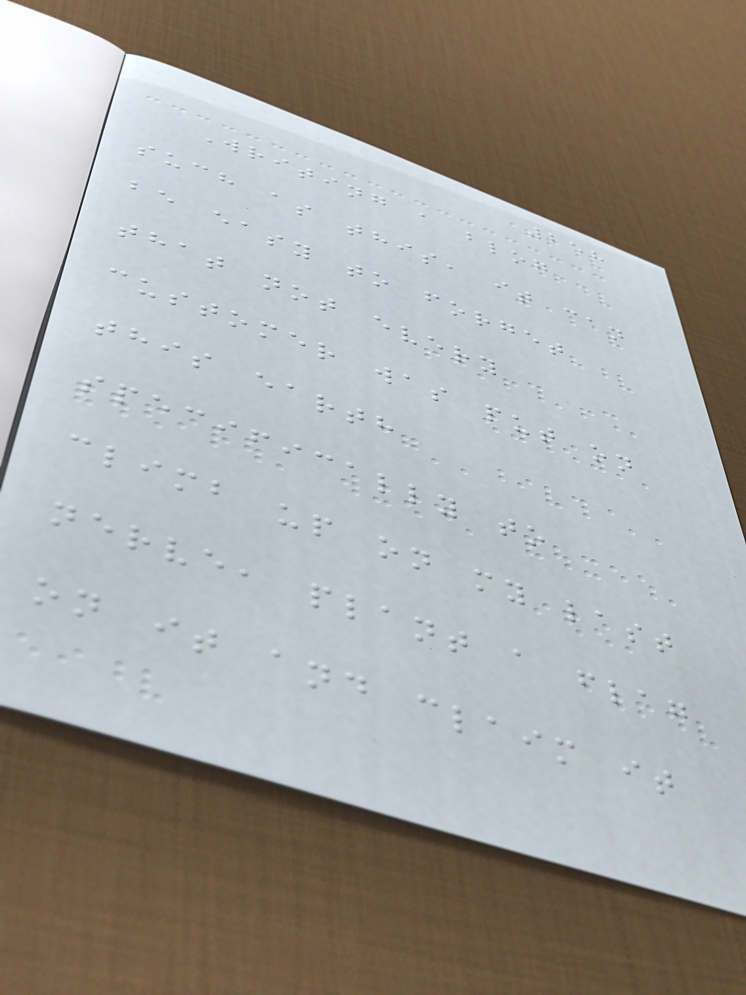258
Writing a blog
such as this, it can
be easy to forget
that not every
customer was put on
this earth
specifically to
climb up on my last
nerve, plant a flag
on it and claim it
